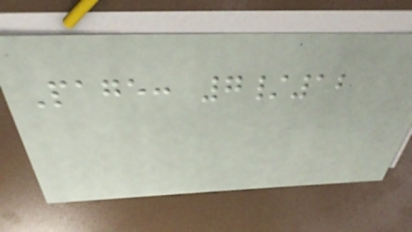Page: 7/12
